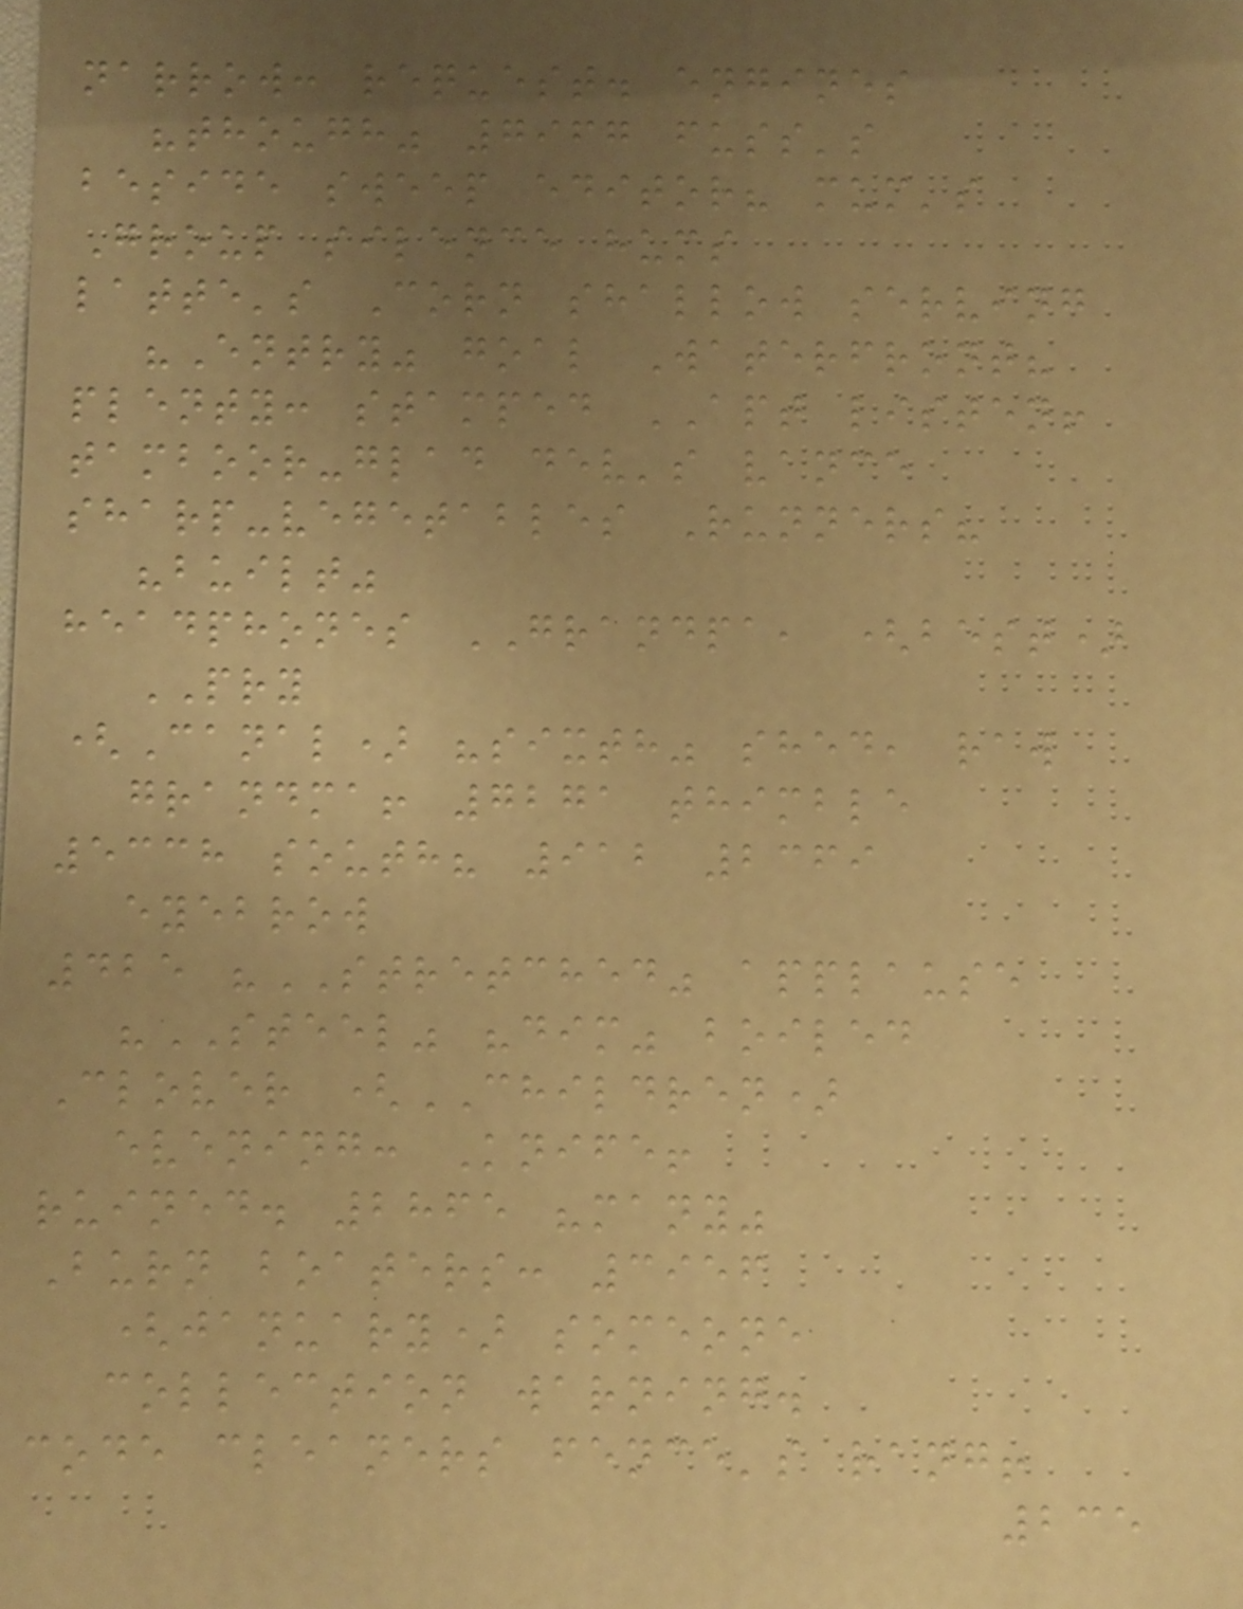narrow: request. engines
"though" 7967 fuss's
beside sweep editor? mum's
Group silence hums
latte's Corn shallow serving
"Entry" goal Waterfront?
plenty: stamped APT listen!
tamboor-glad dev's vance
sharp-vegetables Runners?
"built"
headphones GRANDPA, (best)
PRY
(Canal) "sixth" shed, raw
grandma! 7271 thimble
5338 south? 912 2369
eyebrow
425 "STRETCHED" applause
"STEEL" "dim" boiled
Clover (CHILDREN)
evening: Knife!
ruined. 2865 "many"
Burn boaters: 3956
(january) someone
collection warning.
code cleaners fence's rang!
235
